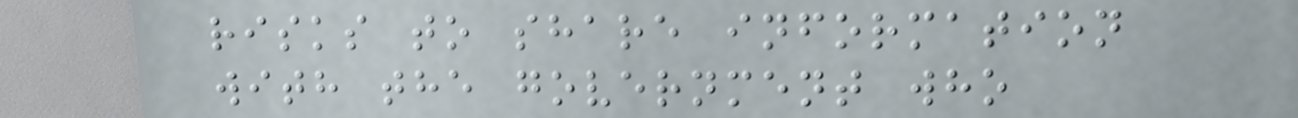risks to share information
with the government who
